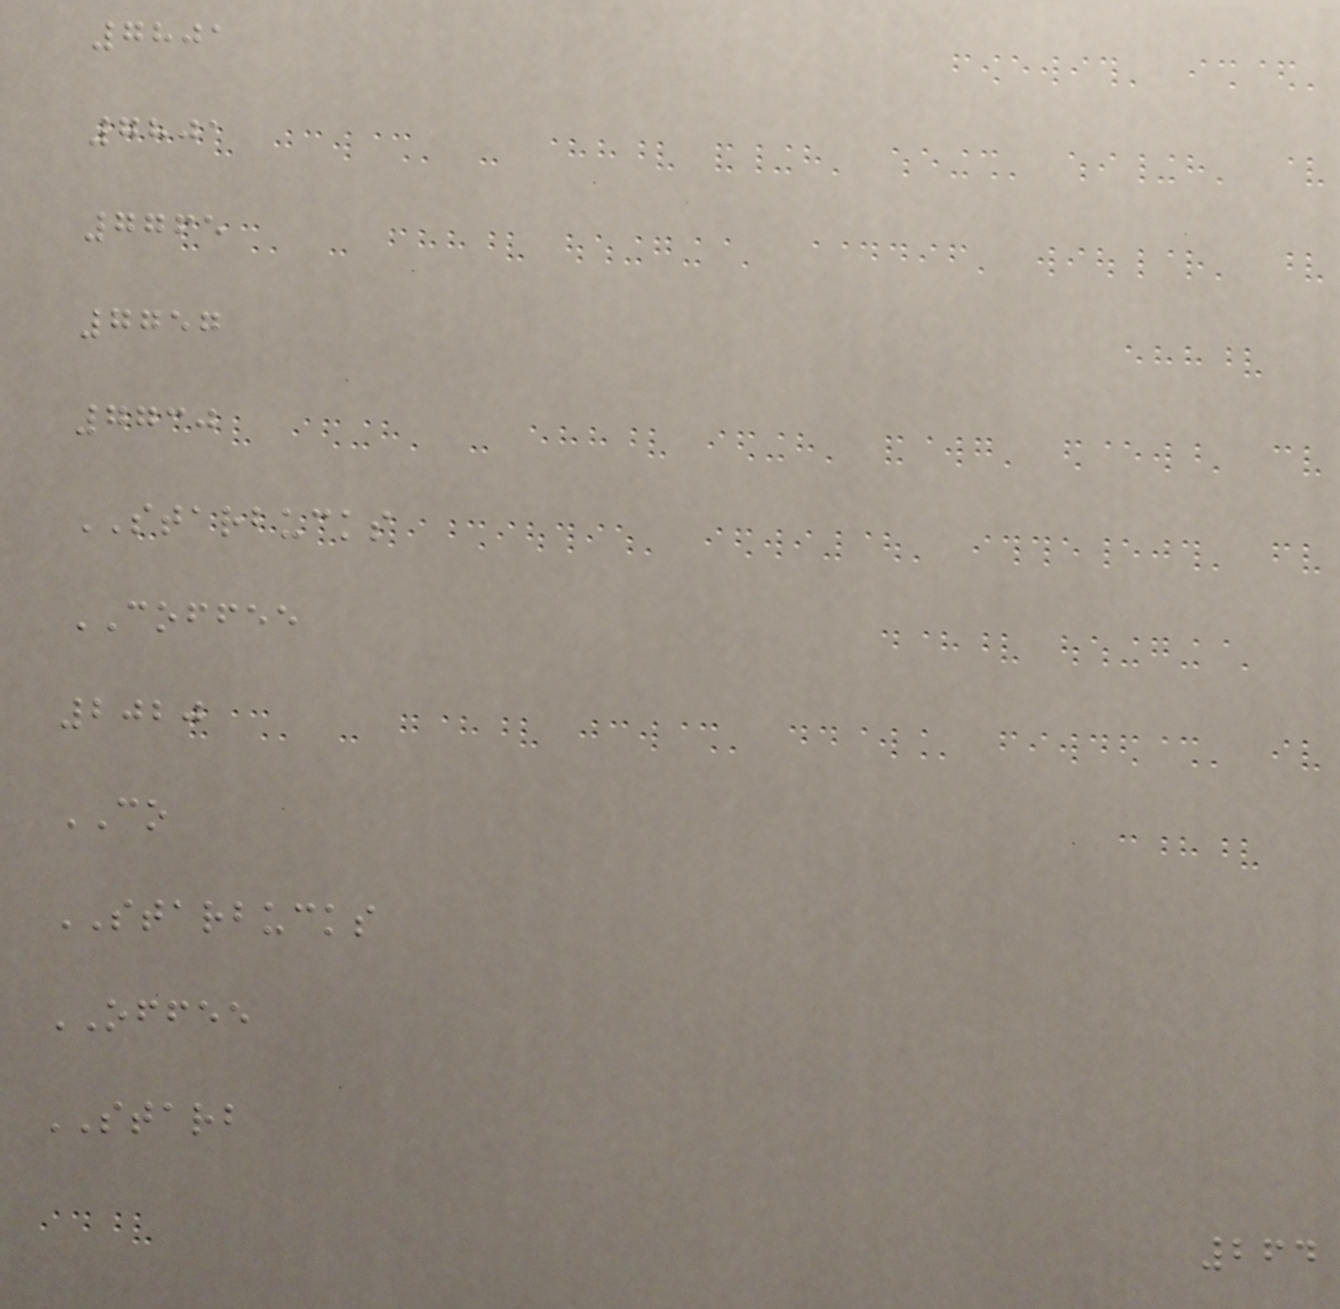7801
7801
7765
7757
7730
STARBUCKS
COFFEE
2020
CO
STARBUCKS
OFFEE
STARB
264
